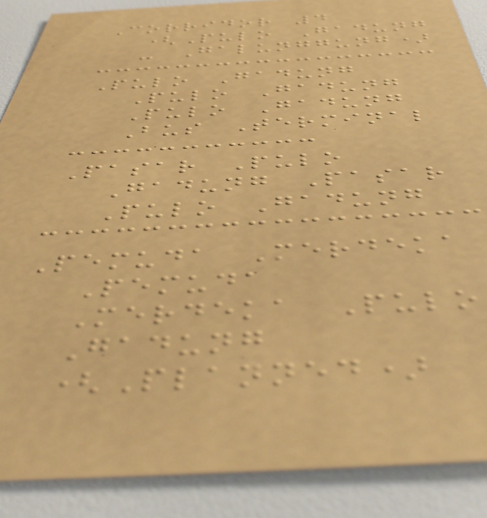Corridor 4
(Pulo Gadung
- Galunggung)
Pulo Gadung
Pulo Gadung
Pulo Gadung
Bus Terminal
Pasar Pulo
Gadung Pasar
Pulo Gadung
Pemuda Merdeka
Pemuda
Merdeka Pulo
Gadung
(Planned)
